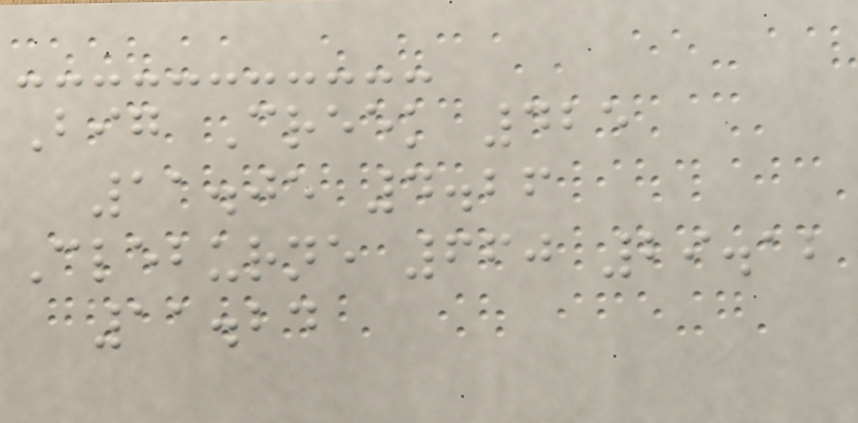Big Creek 425
11.05 4.26
Cleburne 660 29.12
11.24
